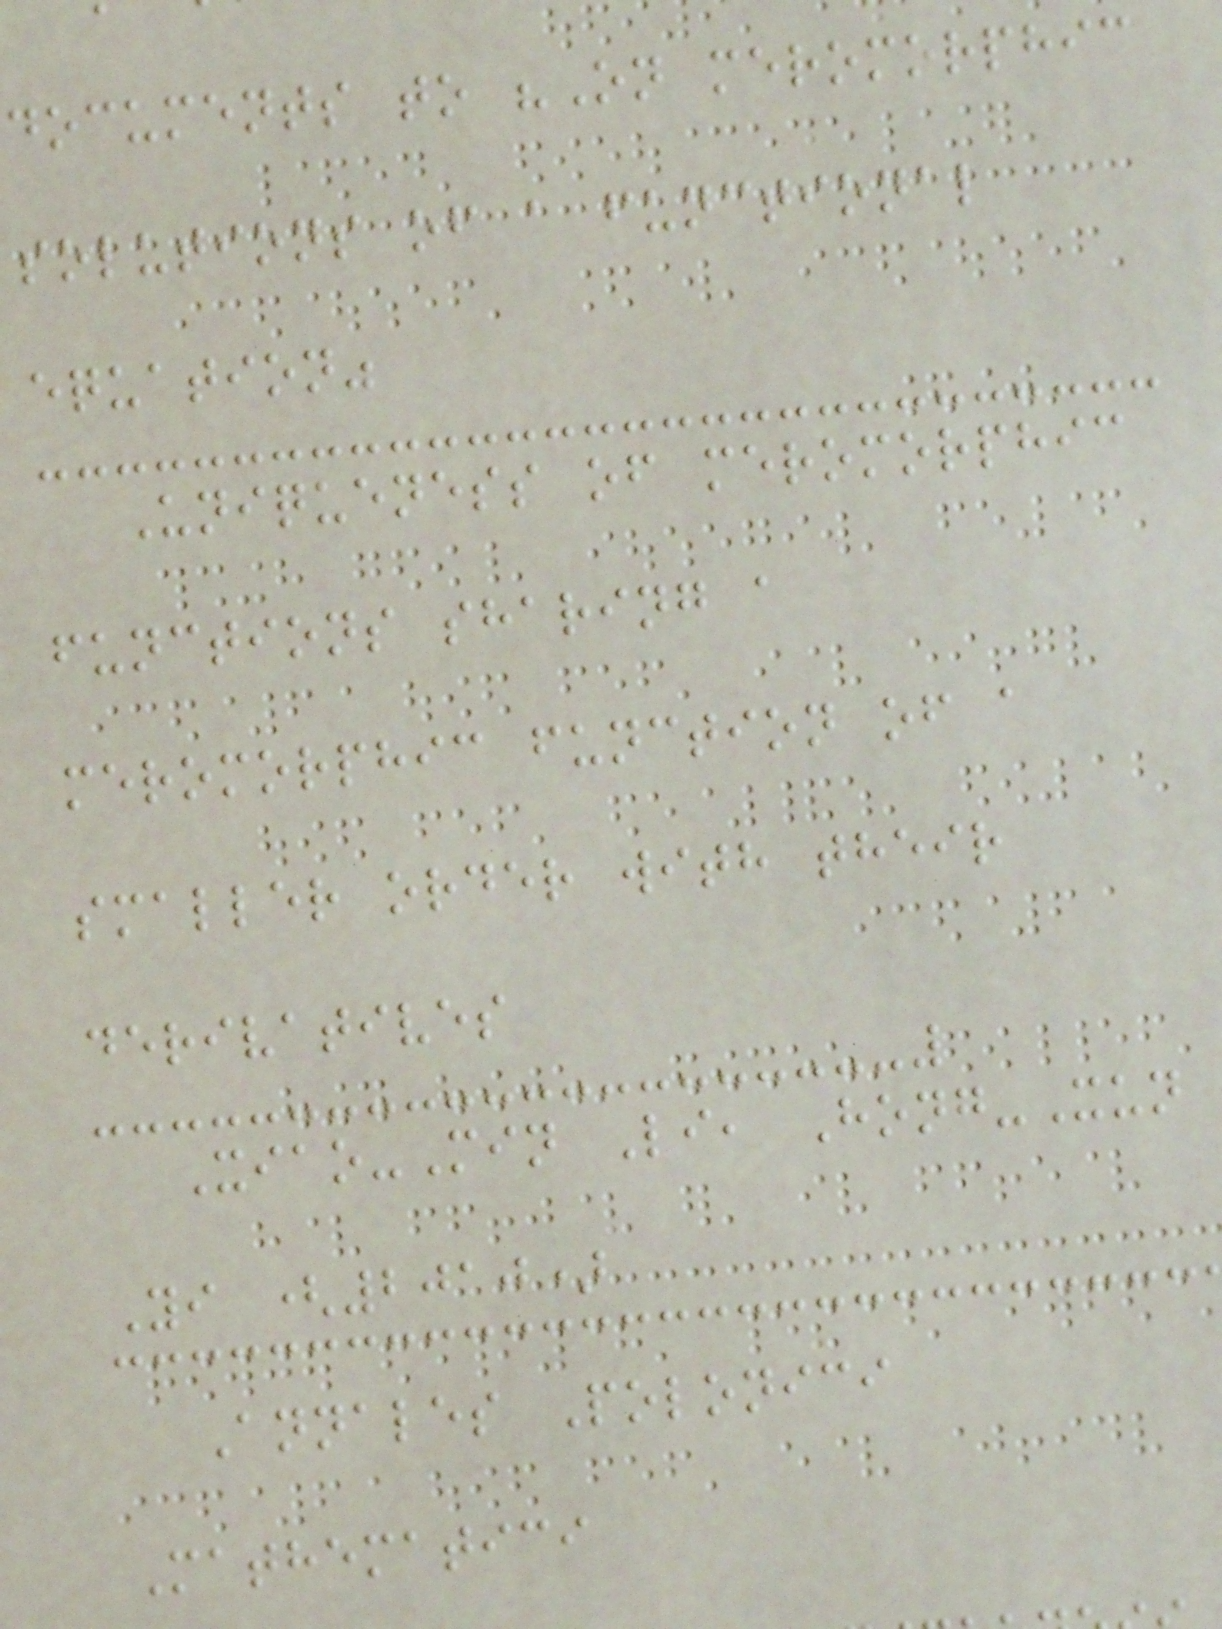documents to "On meromorphic
solutions of a functional
equation"
Uniqueness of meromorphic
functions sharing a
meromorphic function of a
smaller order with their
derivatives
Xiao-Min Li, Hong-Xun
Yi (2010)
Annales Polonici
Mathematici
